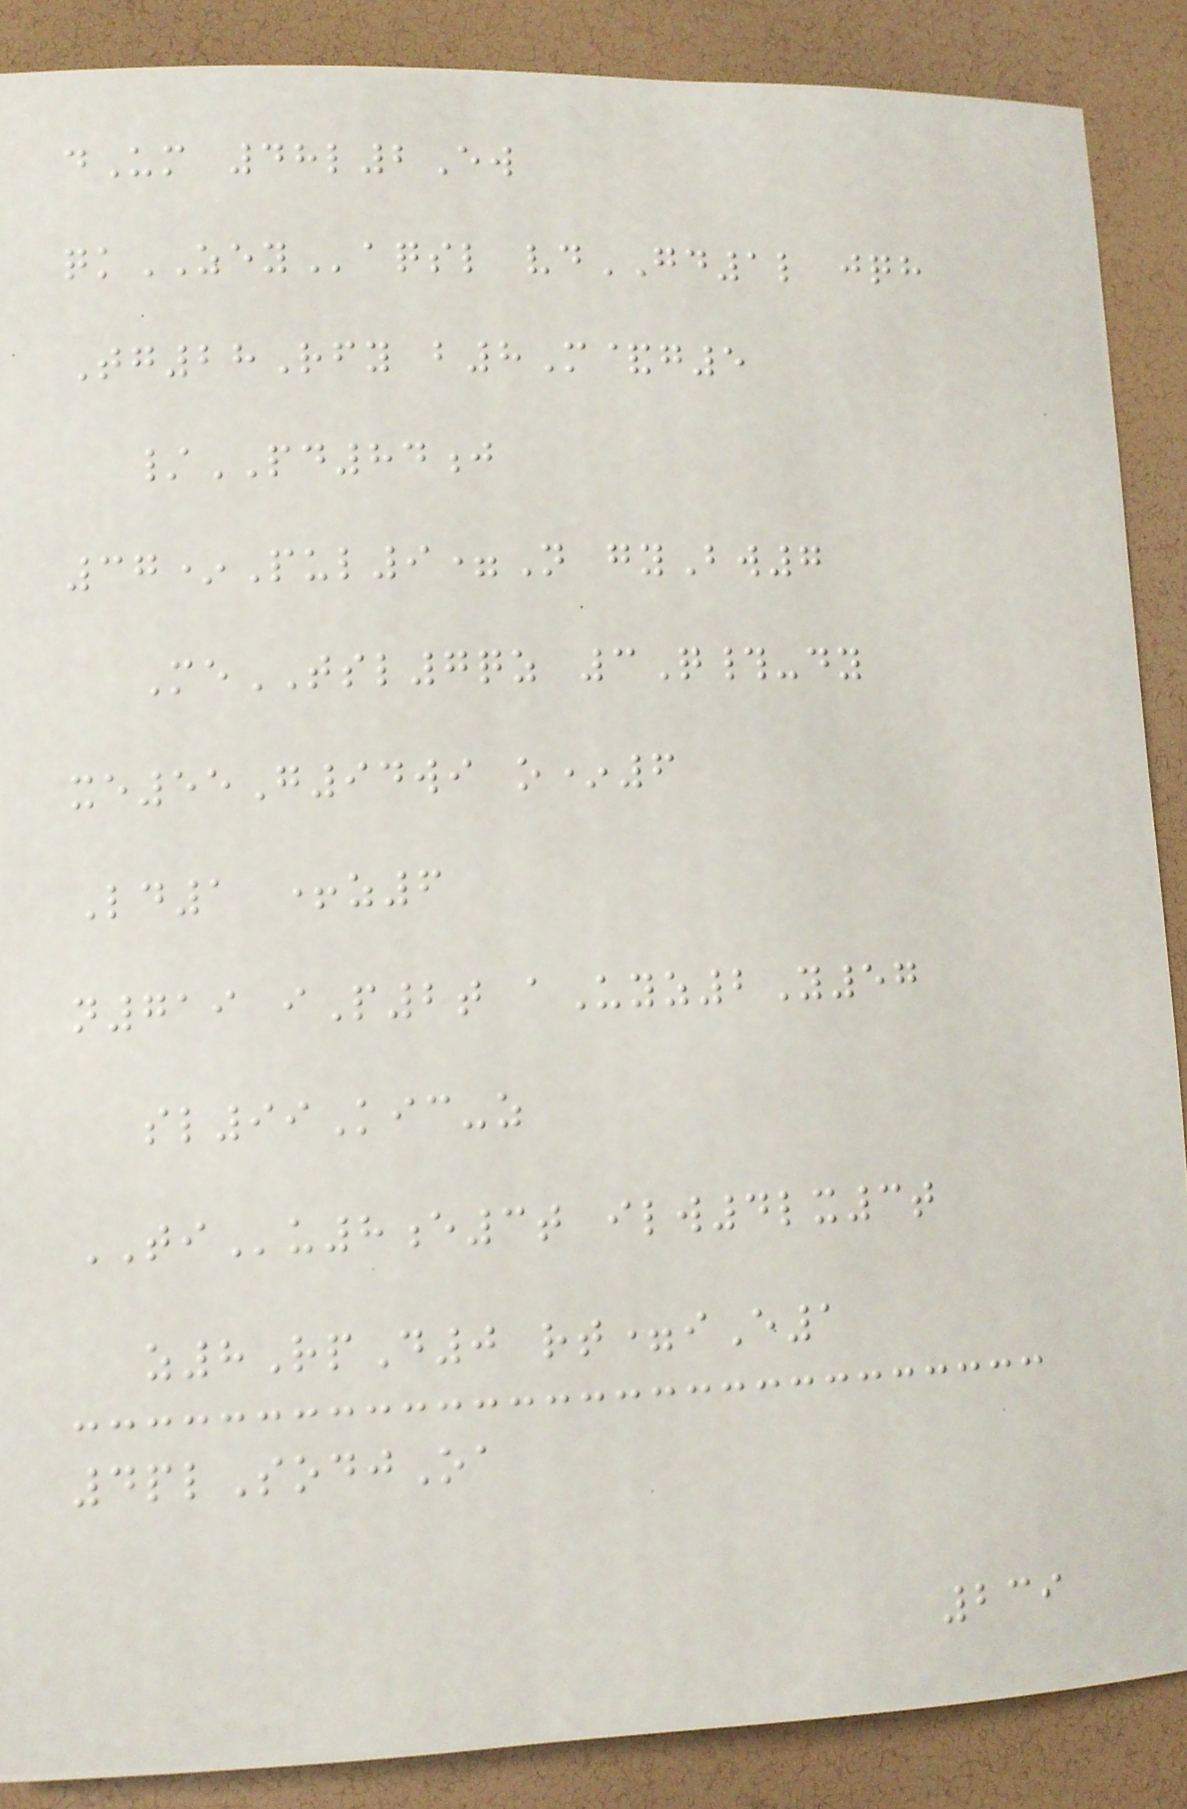dUm 48l2Ew
qkZEYaqsl vdGD1l jqh
Tg28Rfy b8M&g5
/PD84j
37*Pul9=N gyBw7
MeTSL7qz 3Q#-dy
xe55G94wi o*6
Ld1 +z6
n719 iP2t aUyz2Y57
sl99Kic-z
TIu8e3t ilw4lx3t
z8RpD0 rt=iE1
4plSodjOa
239
